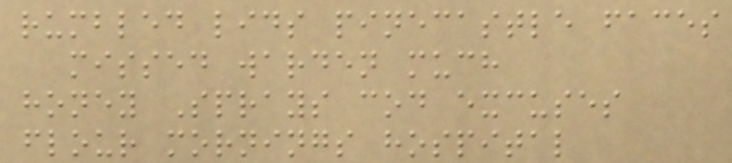rumbled lids pinecastle faces
missed warden much
honey Sprays cod excuses
flour mornings hospital
